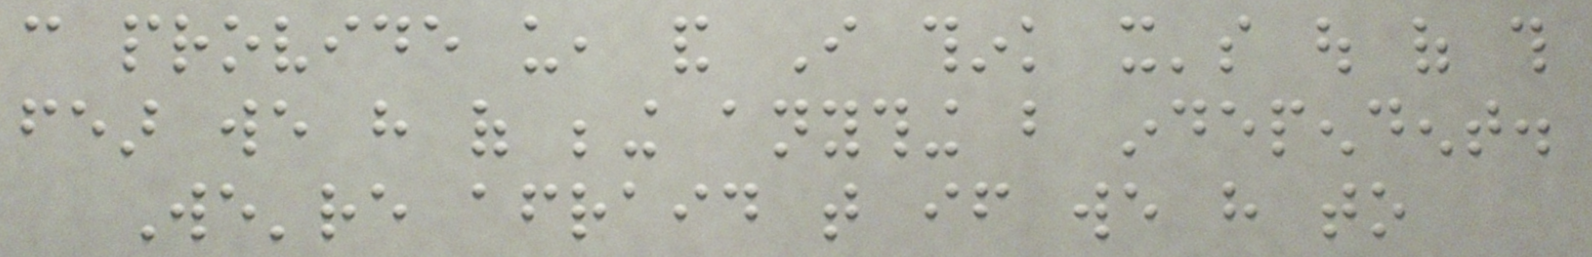can provide us, and I think it's out of this
fear we have of being anything but independent.
We're afraid that if we have to
